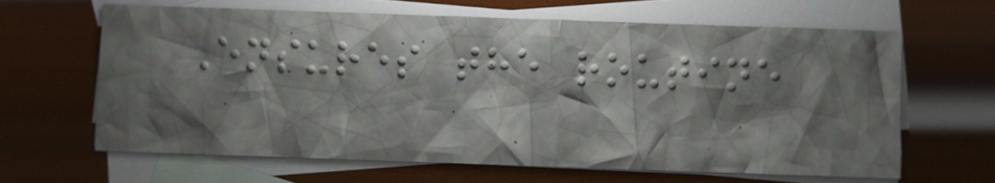Ensures the routine
